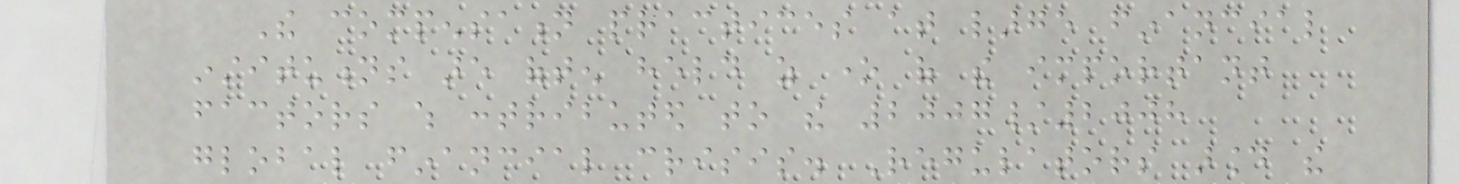The compensation practices at large financial
institutions are often held as one of the important
factors which contributed to the 2007/2008
global financial crisis. Regulators around the
